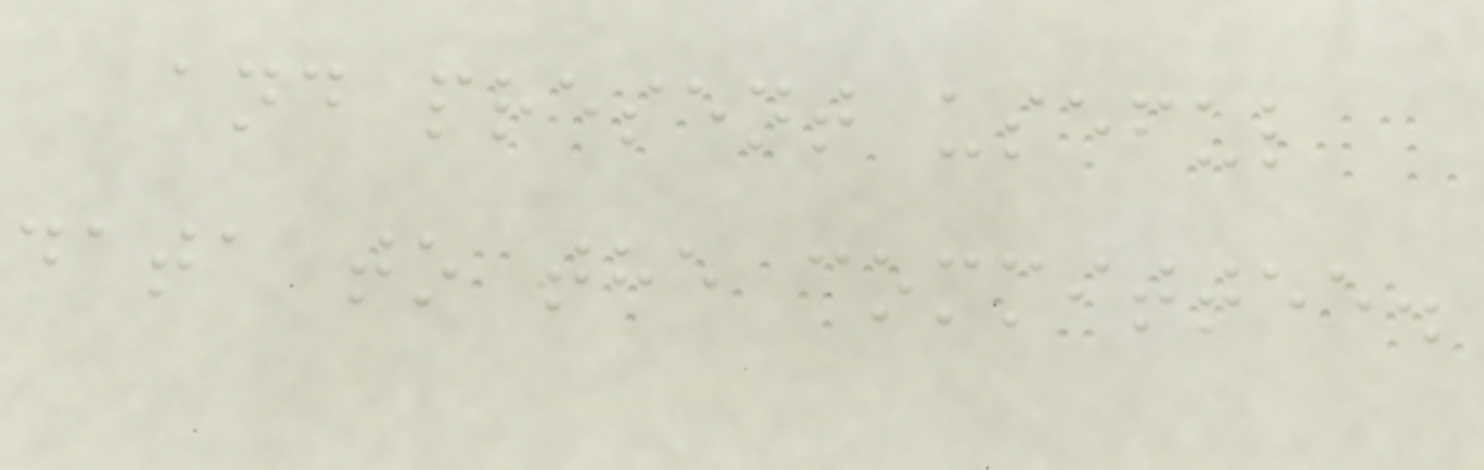and present useful
data to the committee.
